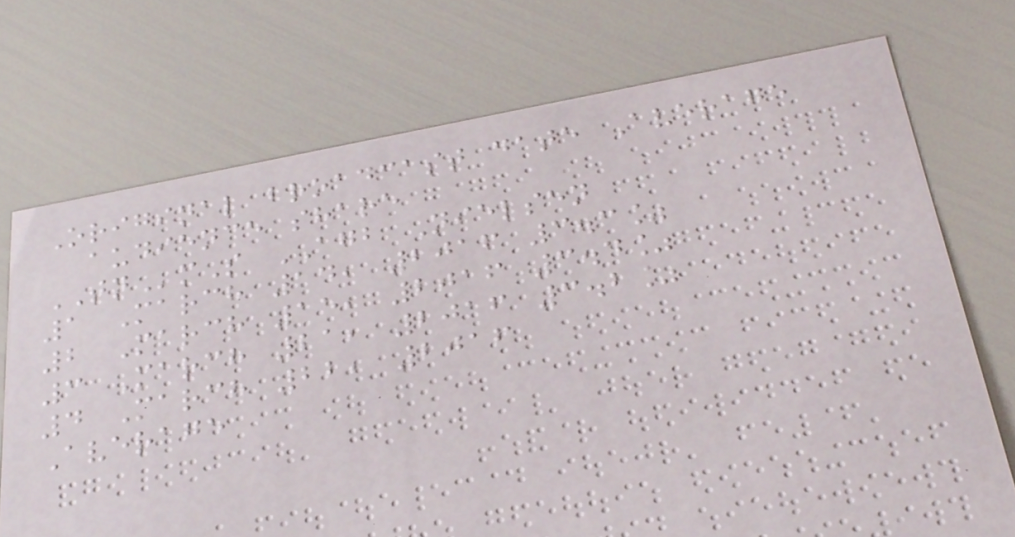Original broadcast date Average
audience share
TNmS AGB Nielsen
1 March 14, 2016 3.3%
2 March 15, 2016 3.4%
3 March 21, 2016 3.2%
4 March 22, 2016
Average
